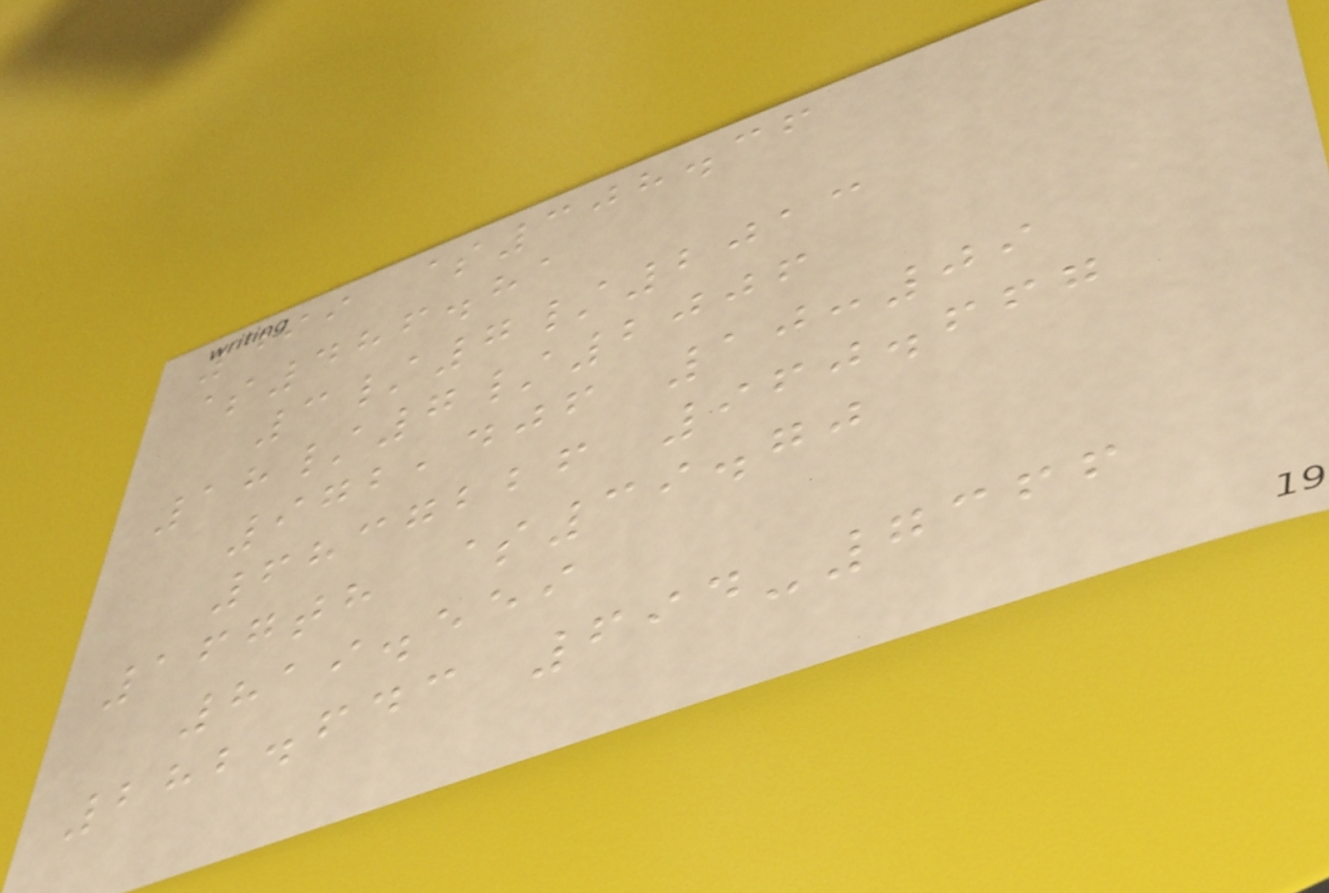499 $308.36
$486.81
3/7/2013
18/7/2006
972,406 10:09
6837226 960.667
167th $39.70
819.559
282.643 694-7366
